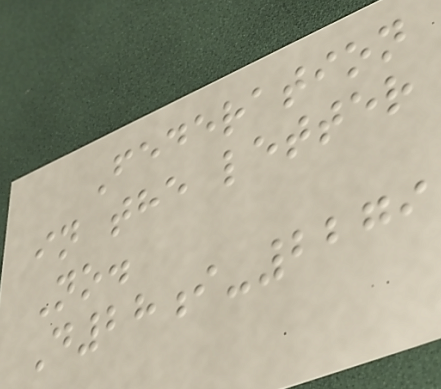Federation
in the letter
No.
D28i-2279
